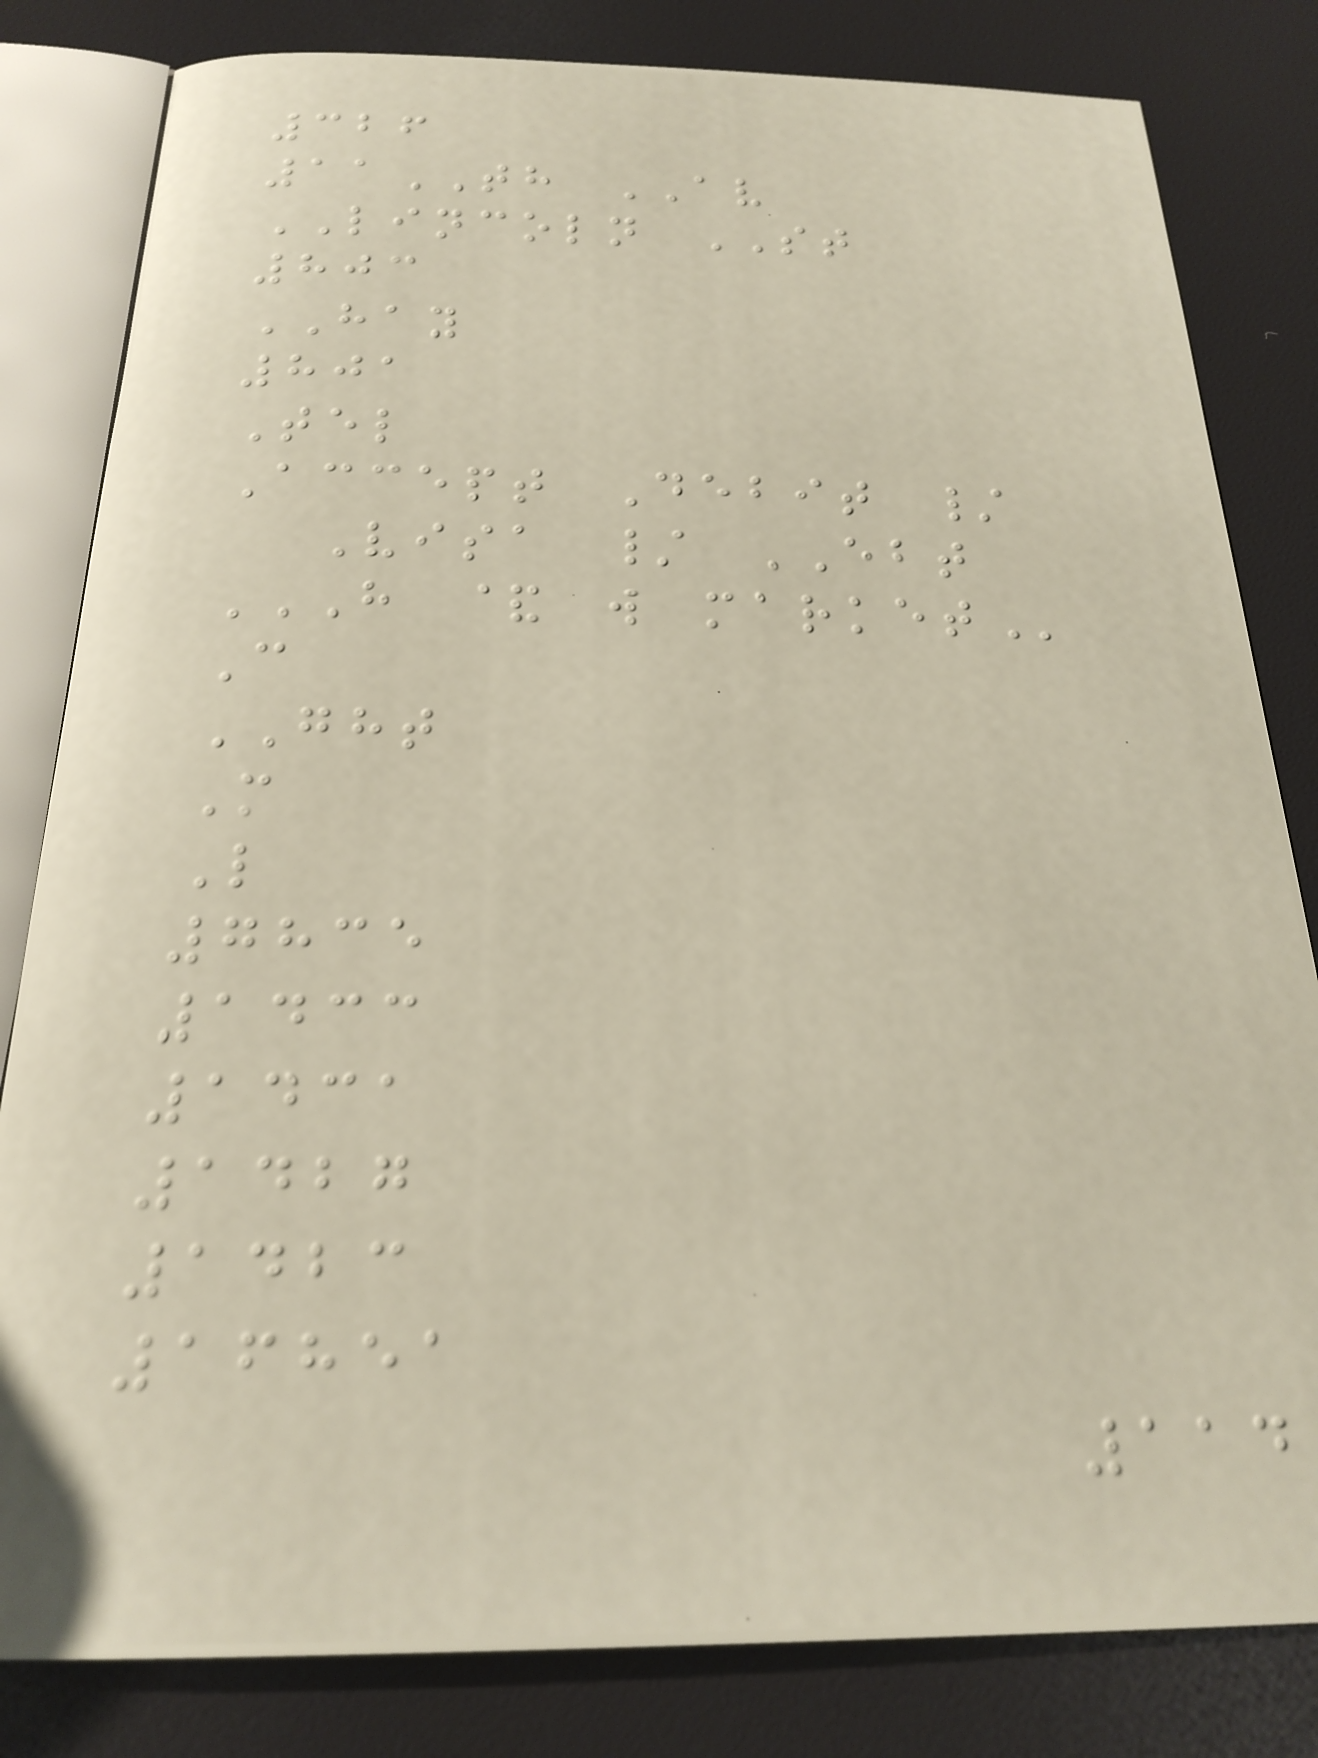326
11TH AV
LINCOLN ST
803
HAY
801
Tel
Accept Debit /
Visa / EBT
H & W MARKET
C
GHT
M
L
7835
1433
1431
1427
1423
16851
114
